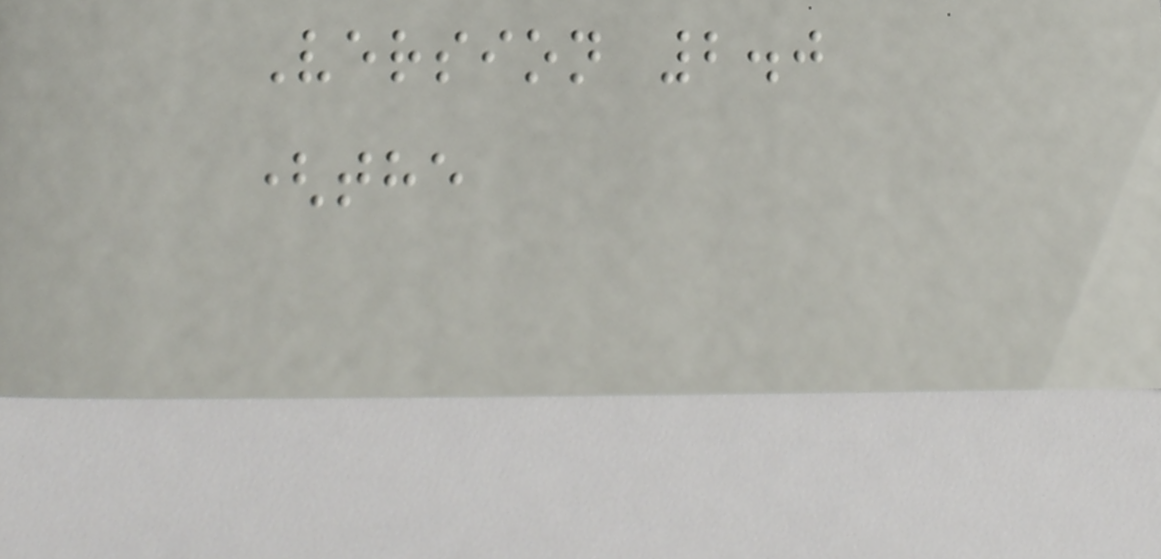Version 2.0
(the
